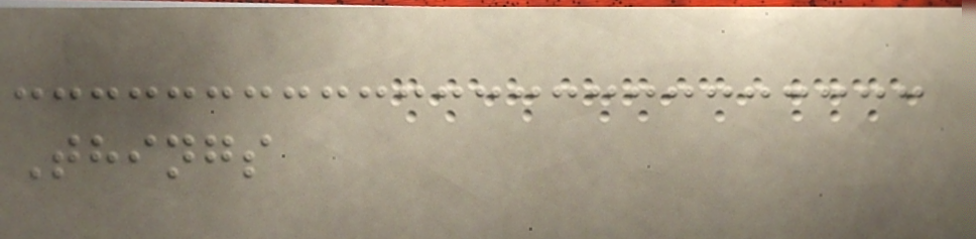Things
